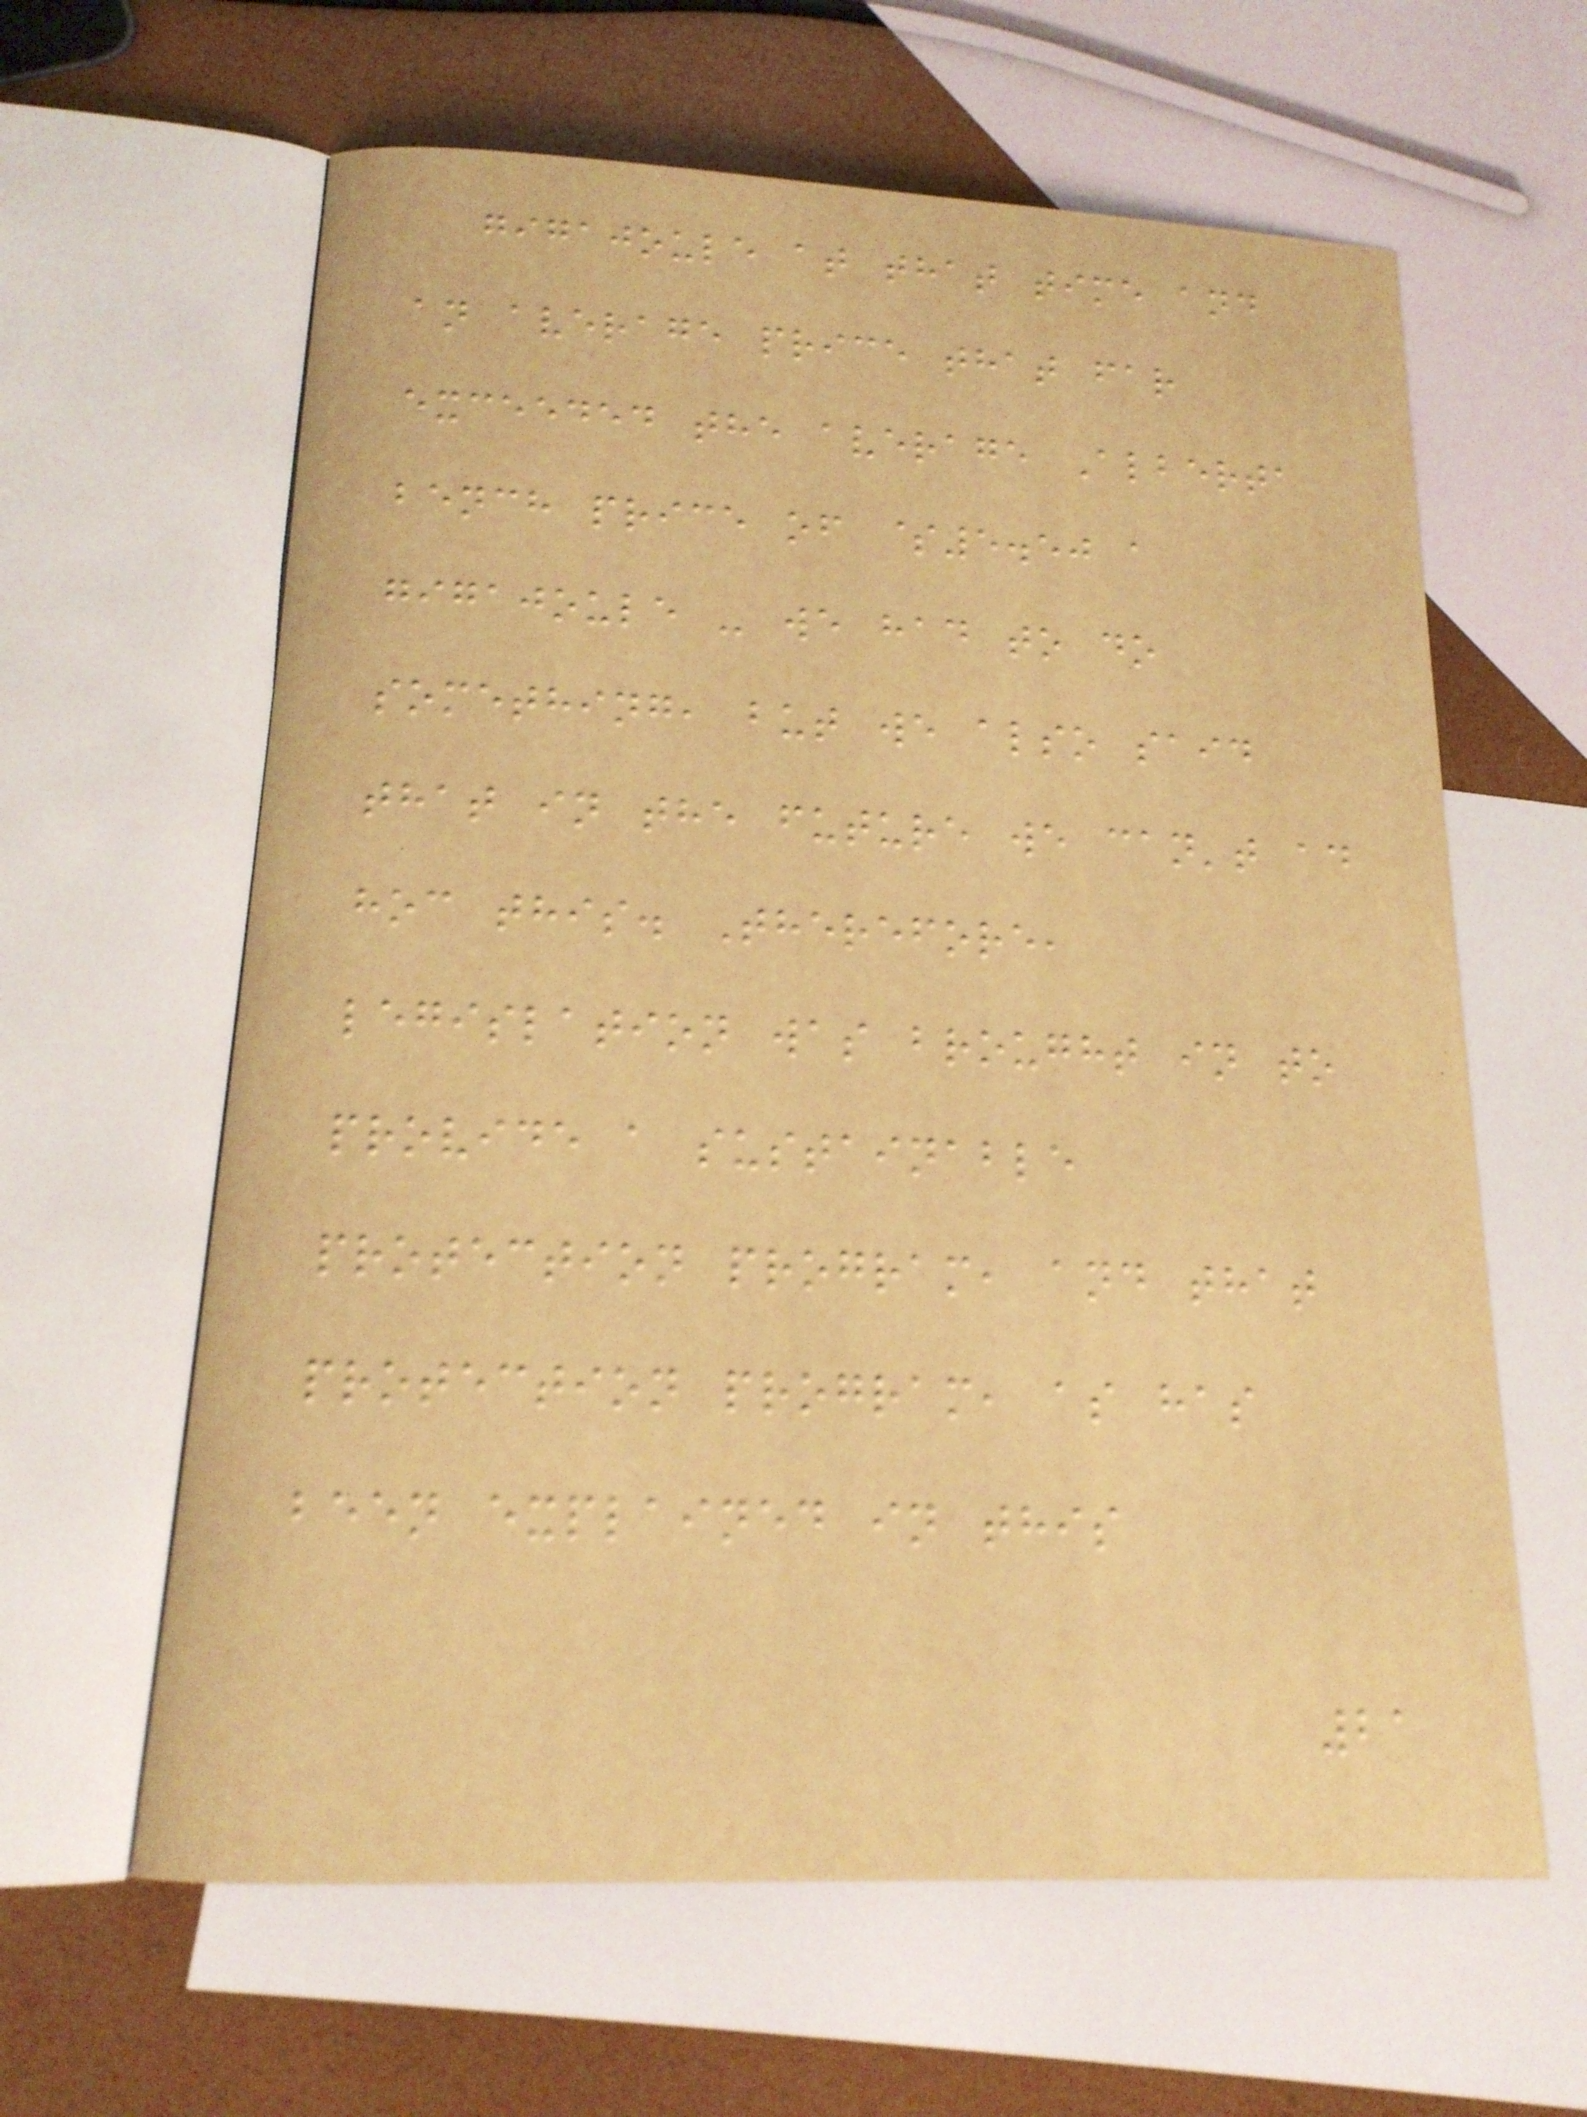gigajoule at that time and
an average price that far
exceeded the average Alberta
bench price of $5.50 a
gigajoule - we had to do
something, but we also said
that in the future we can't ad
hoc this. Therefore,
legislation was brought in to
provide a sustainable
protection program, and that
protection program, as has
been explained in this
21
